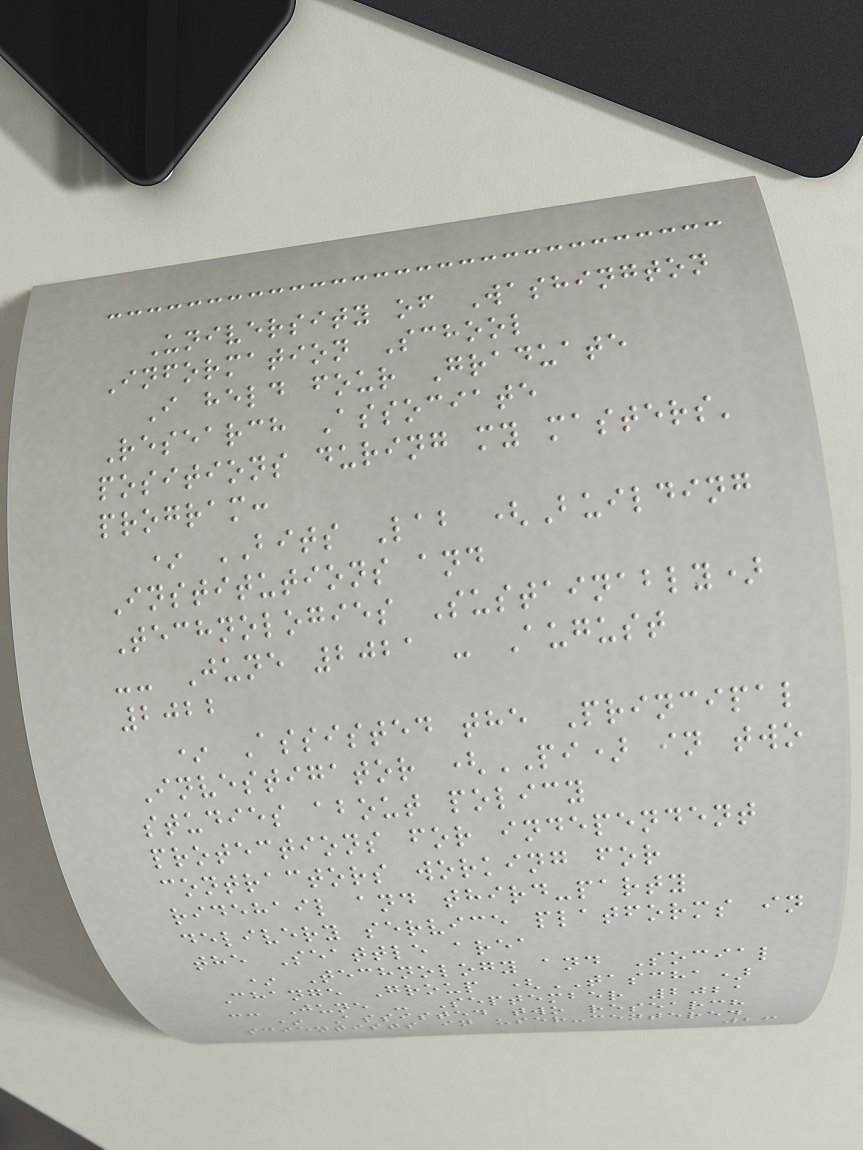University of Washington
Information School
I held four Graduate
Research Associate
positions during my masters'
program:
* BITS Lab (Building
Institutions and
Technologies Sustainably)
-- June 2021 - August
2022
* Assisted the Principal
Investigator (PI) in two
studies about policy
protections for independent
contractors working for
ridehail and third-party
delivery service platforms in
the Seattle area
* Technology and Social
Change Group (TASCHA)
-- June - September 2021
* Assisted two research
scientists in user-centered
26
